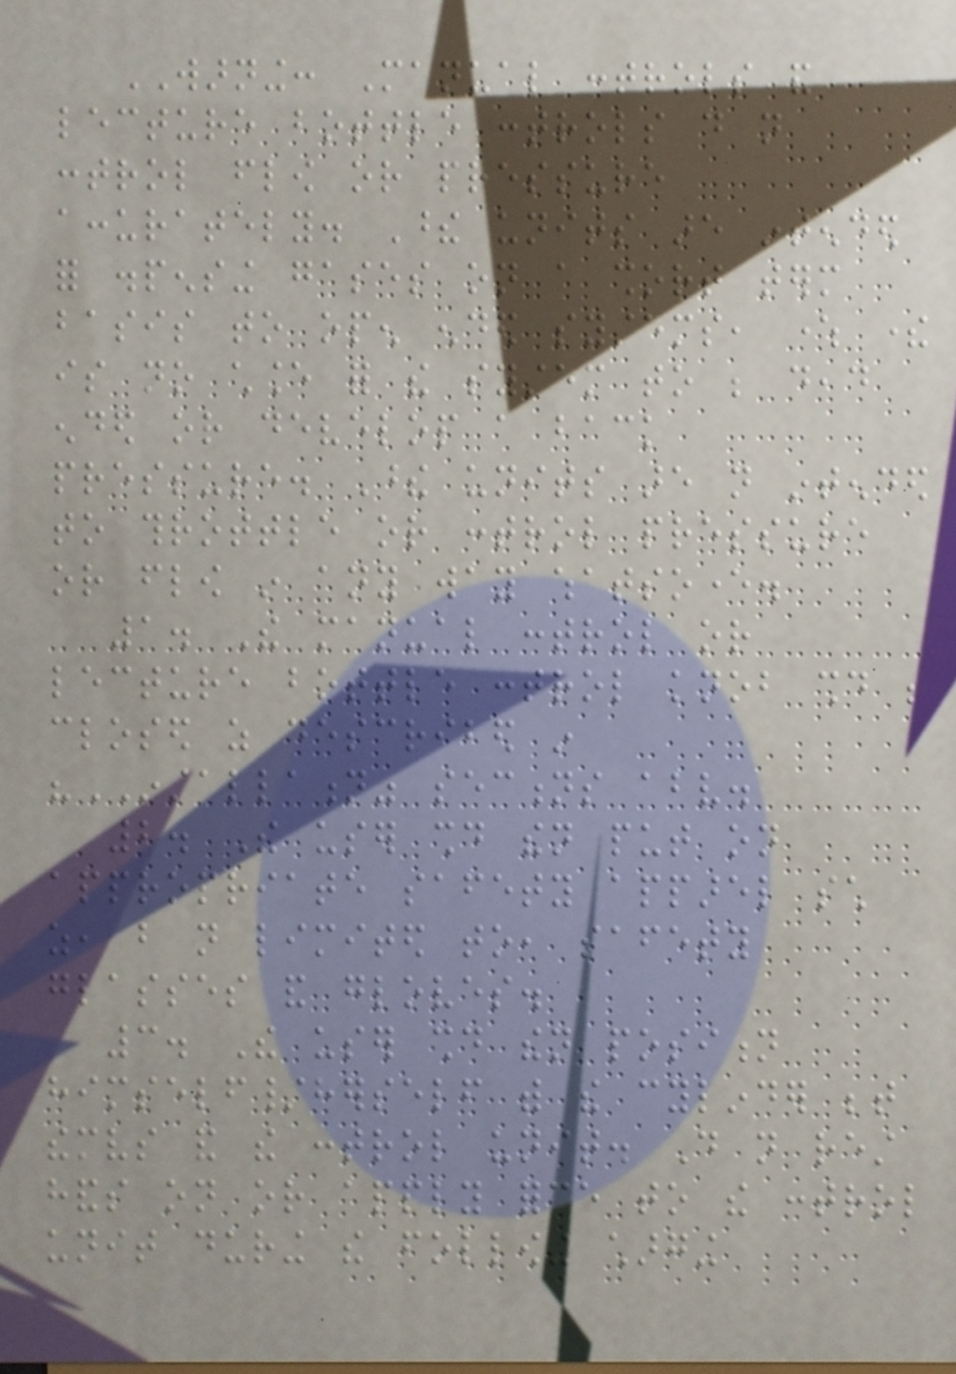WARNING: Manual controls and
lecture bottle controls do not
control flow or pressure
accurately. These units are intended
for dispensing gases on a short term
basis to open ended systems, where there
is no chance for the system to be dead
ended or develop a back
pressure. These units are not intended
to throttle or control pressure
or flow in any way whatsoever.
1. The manual control or
lecture bottle control knob should be
closed as described in
"INSTALLATION" sections above.
2. The user should then put on
appropriate safety apparel such
as, but not limited to, safety
glasses and gloves.
3. The user should then position
himself/herself with the cylinder between
themselves and the control unit. Do not rest
hands on or apply force to the control
unit during the following charging
